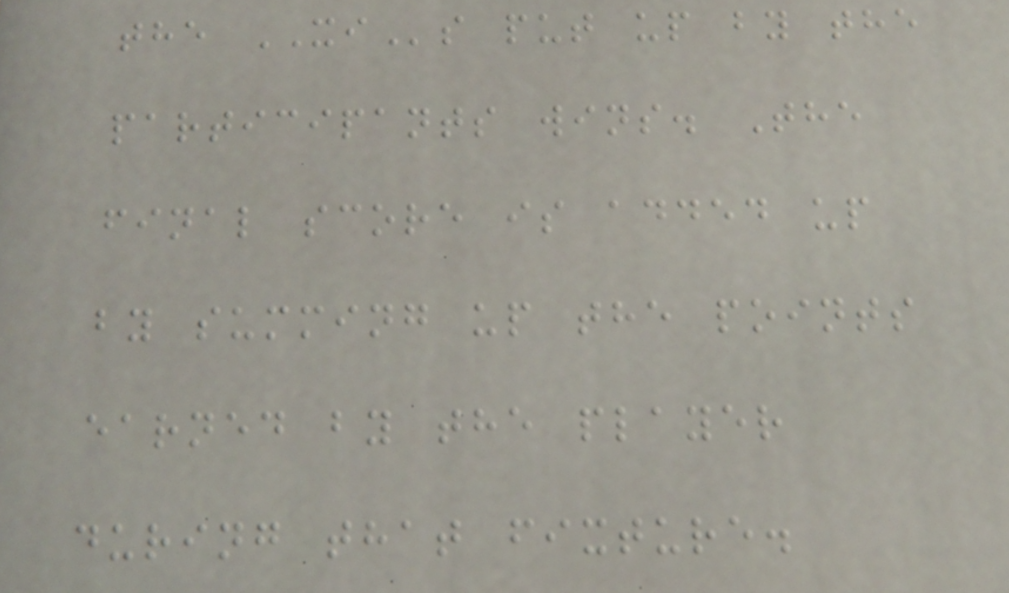the XIs put up by the
participants wins. The
final score is added up
by summing up the points
earned by the player
during that fixture.
